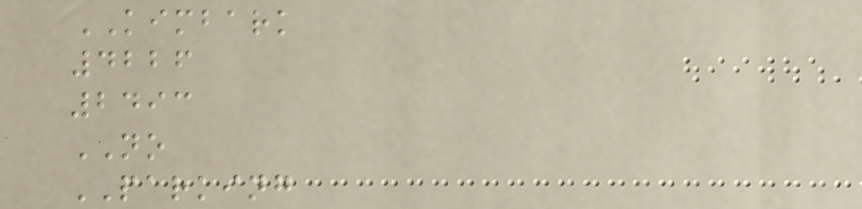KIMBARK
4226
2493
NO
PARKING
